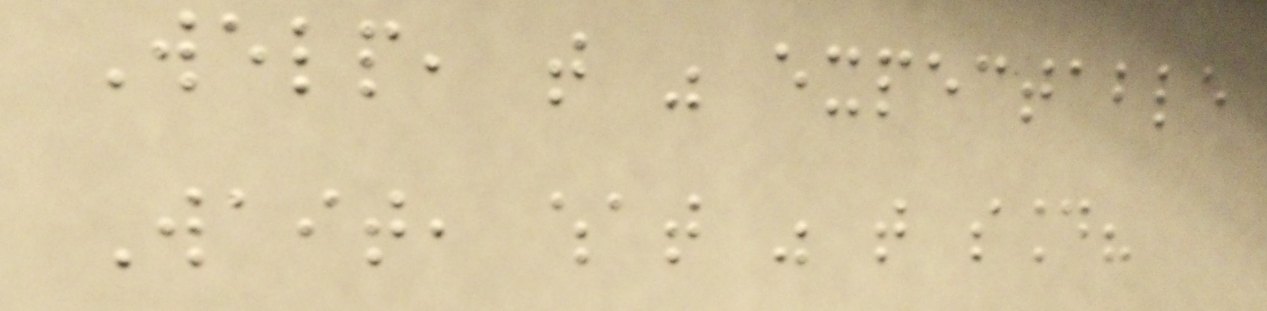Welp, that was expectable
Wait, what was that sound?
